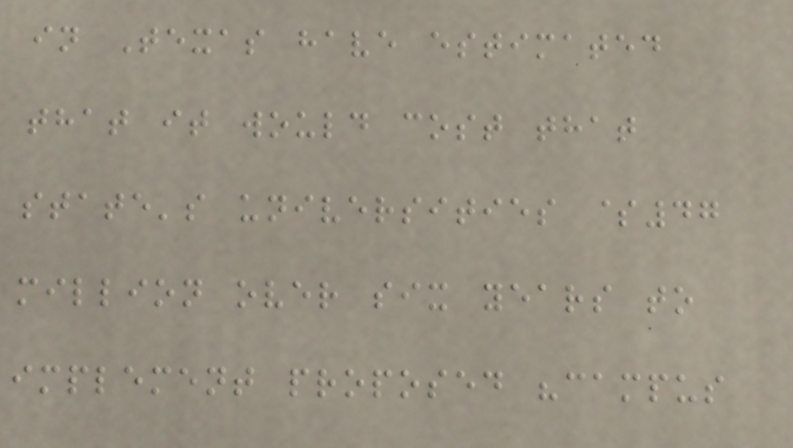in Texas have estimated
that it would cost that
state's universities $47
million over six years to
implement proposed "campus
